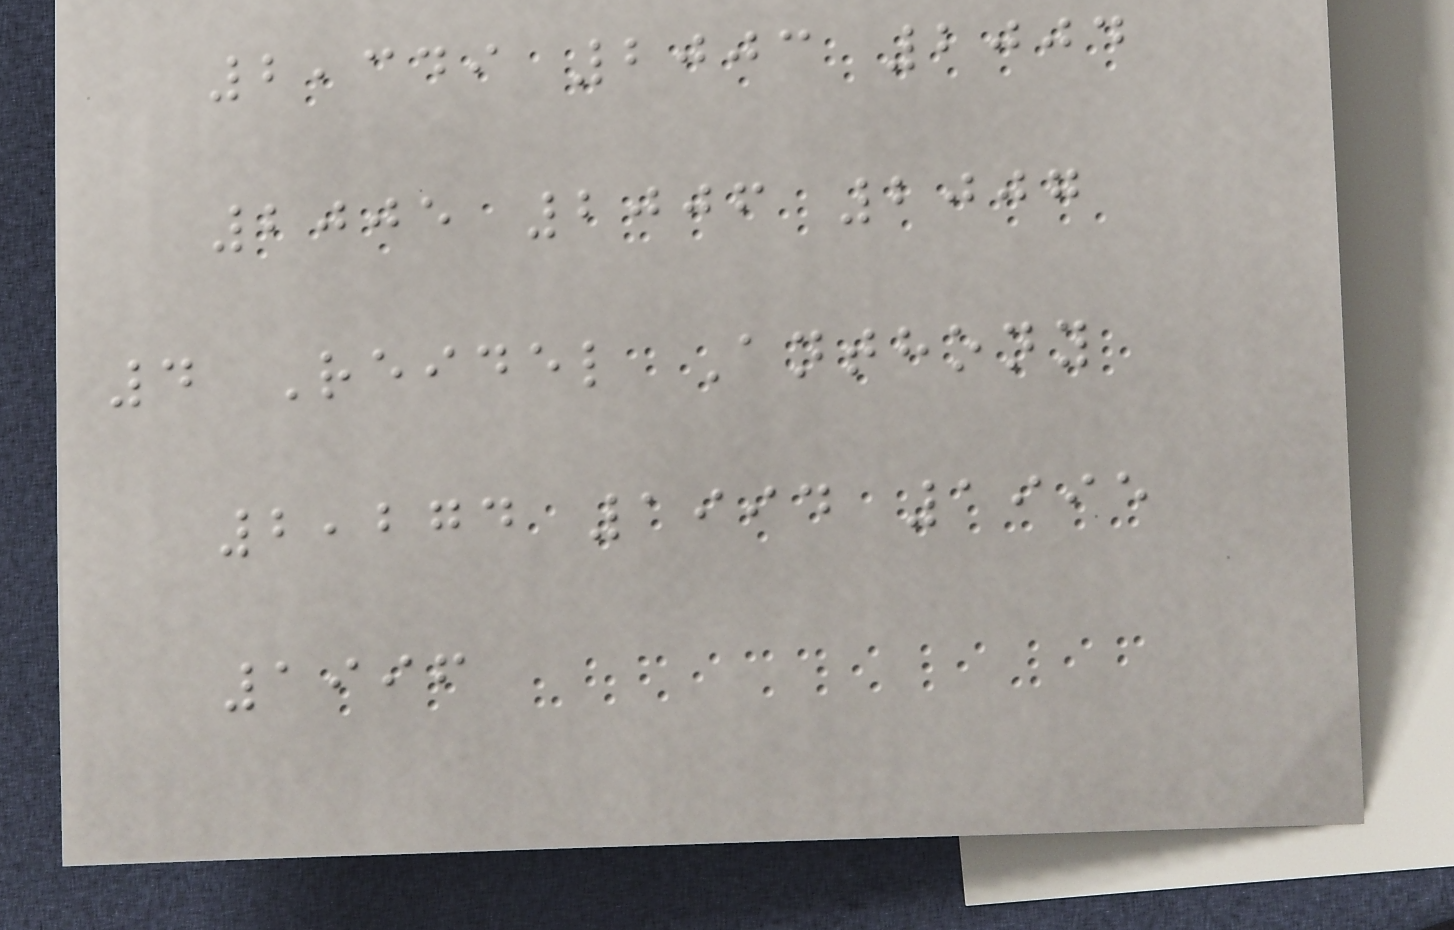2,349 2003 2004
2005 2006 2007
4 Reidel Anthony
2,274 1994 1995
1996
